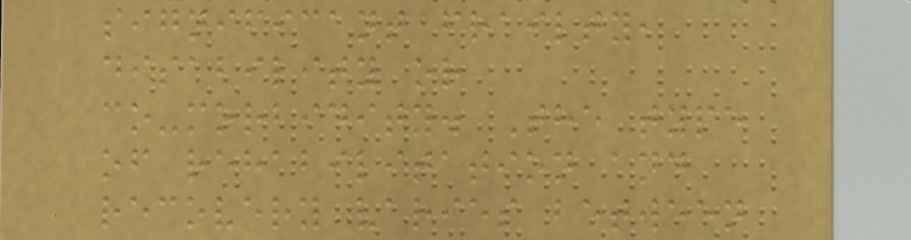significant frailty,
disability or
co-morbidity. The type
of rehabilitation and
recovery varies between
